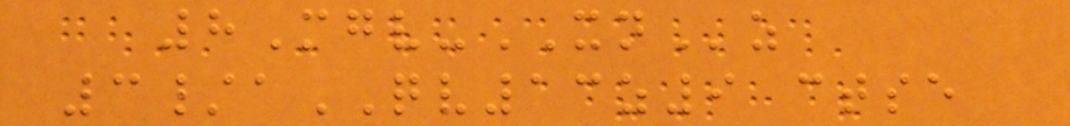8Mgv-XNz
3/aQV13z9 ctse
